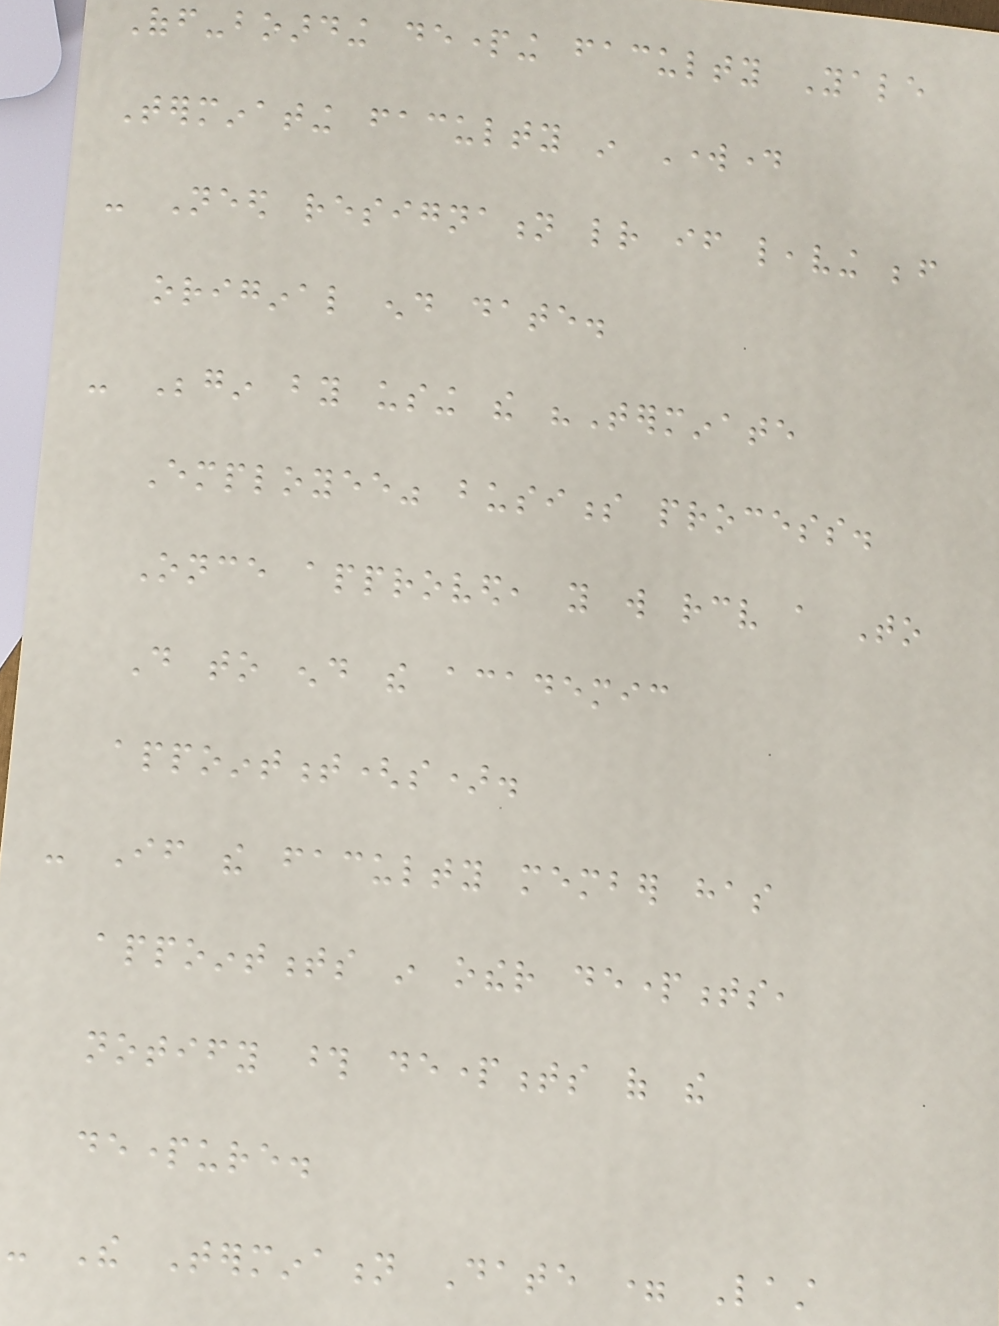Off-boarding departing faculty Yale
Terminating faculty in Workday
- Need resignation letter if leaving before
original end date.
- Begin by using the "Terminate
Employee" business process.
Once approved, you will receive a To
Do to end the academic
appointment(s).
- If the faculty member has
appointments in other departments,
notify those departments of the
departure.
- The Termination Date = Last
